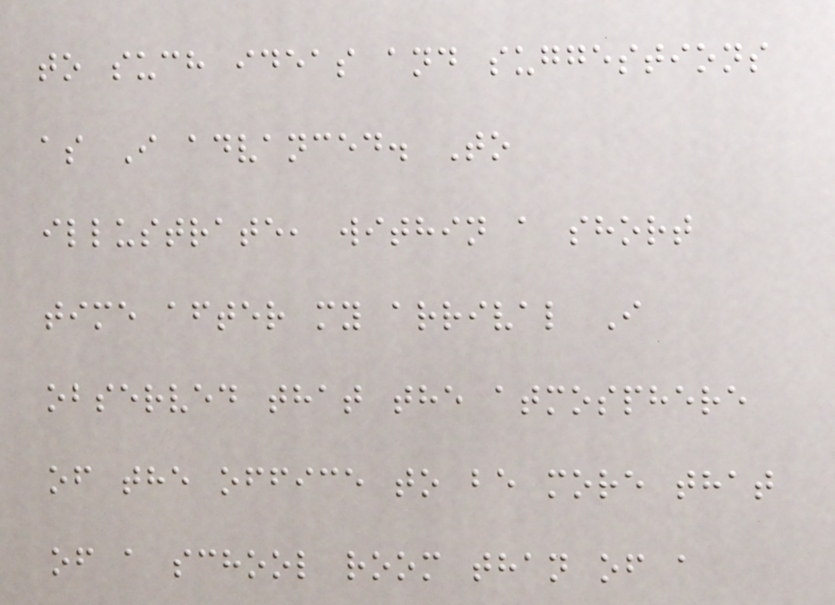to such ideas and suggestions
as I advanced. To
illustrate, within a short
time after my arrival I
observed that the atmosphere
of the office to be more that
of a school room than of a
